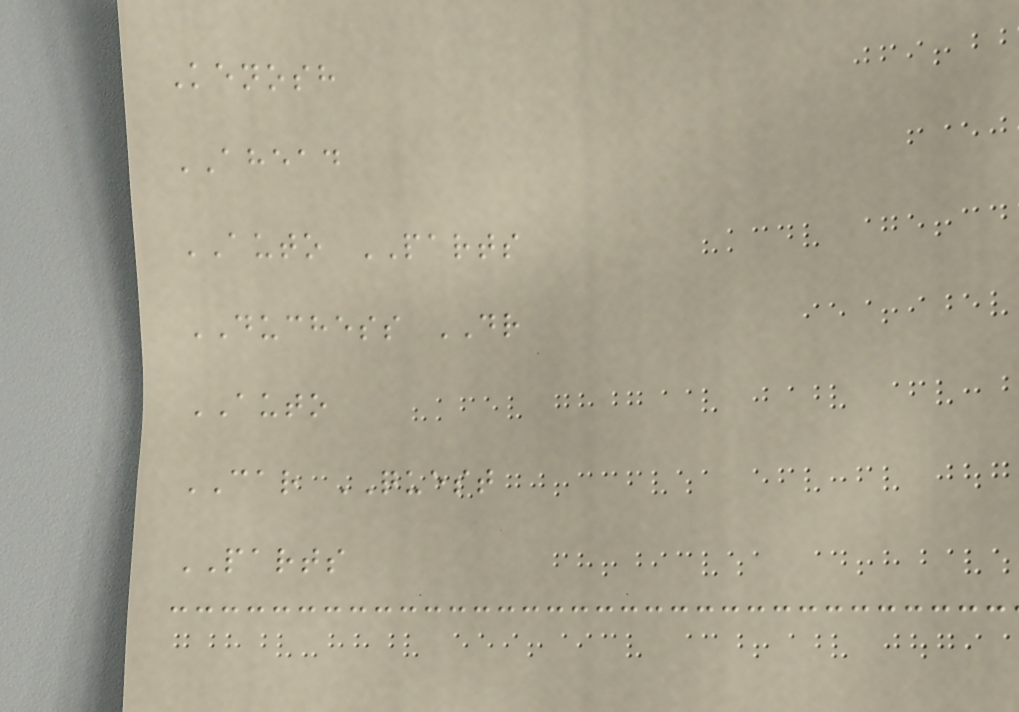Kenosh
AHEAD
AUTO PARTS
DUCHESS DR
AUTO
CAR QUEST
PARTS
